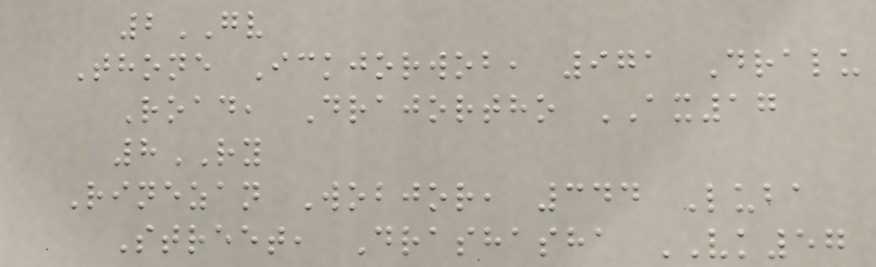2GV
Thone Ickjorwob, 971 Dralu
Road, Drajortho AX17
8RY
Rinezan Wobjor, 344 Luba
Street, Drashasha VK57
